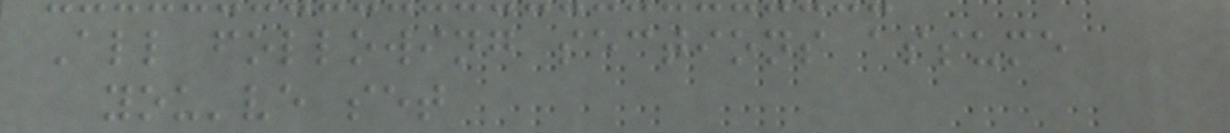All following sections assume
you've set
